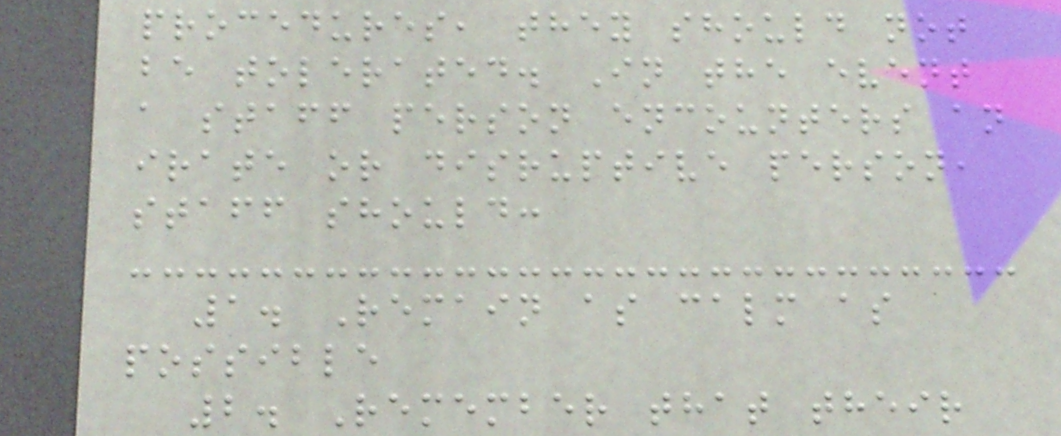procedures, they should not
be tolerated. In the event
a staff person encounters an
irate or disruptive person,
staff should:
1. Remain as calm as
possible
2. Remember that their
